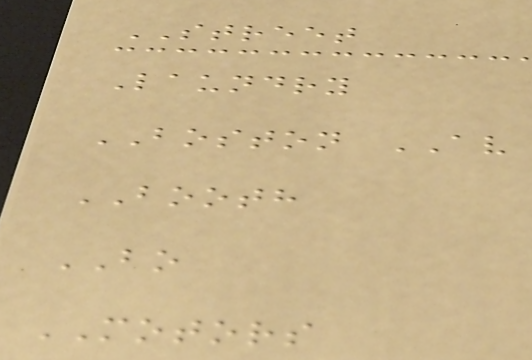STREET
Laundry
BOSTON AV
BOOTH
BO
MOTORS
